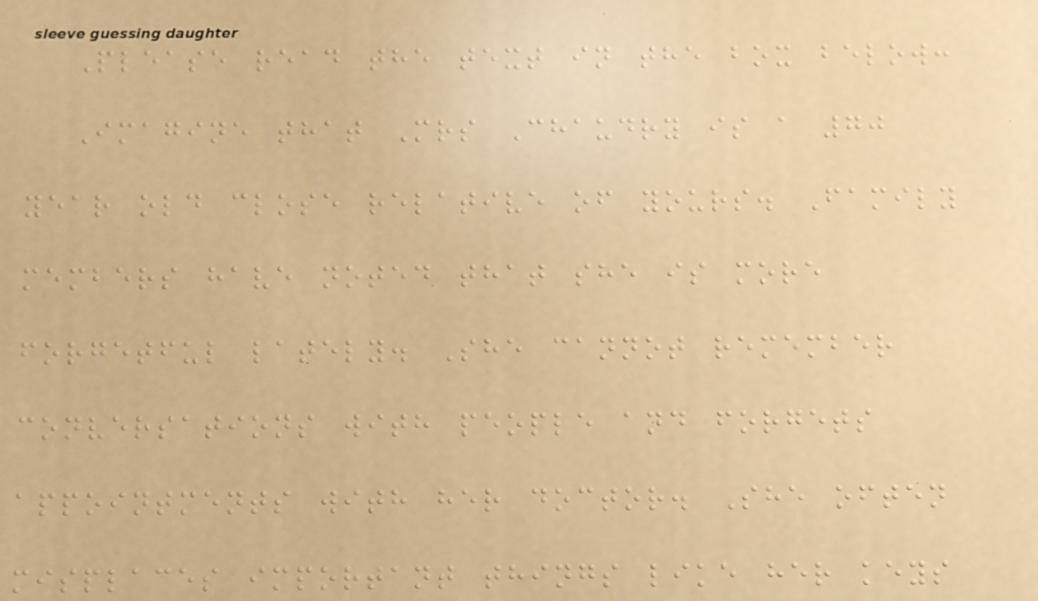Please read the text in the box below:
Imagine that Mrs Chaudry is a 70
year old close relative of yours. Family
members have noted that she is more
forgetful lately. She cannot remember
conversations with people and forgets
appointments with her doctor. She often
misplaces important things like her keys
